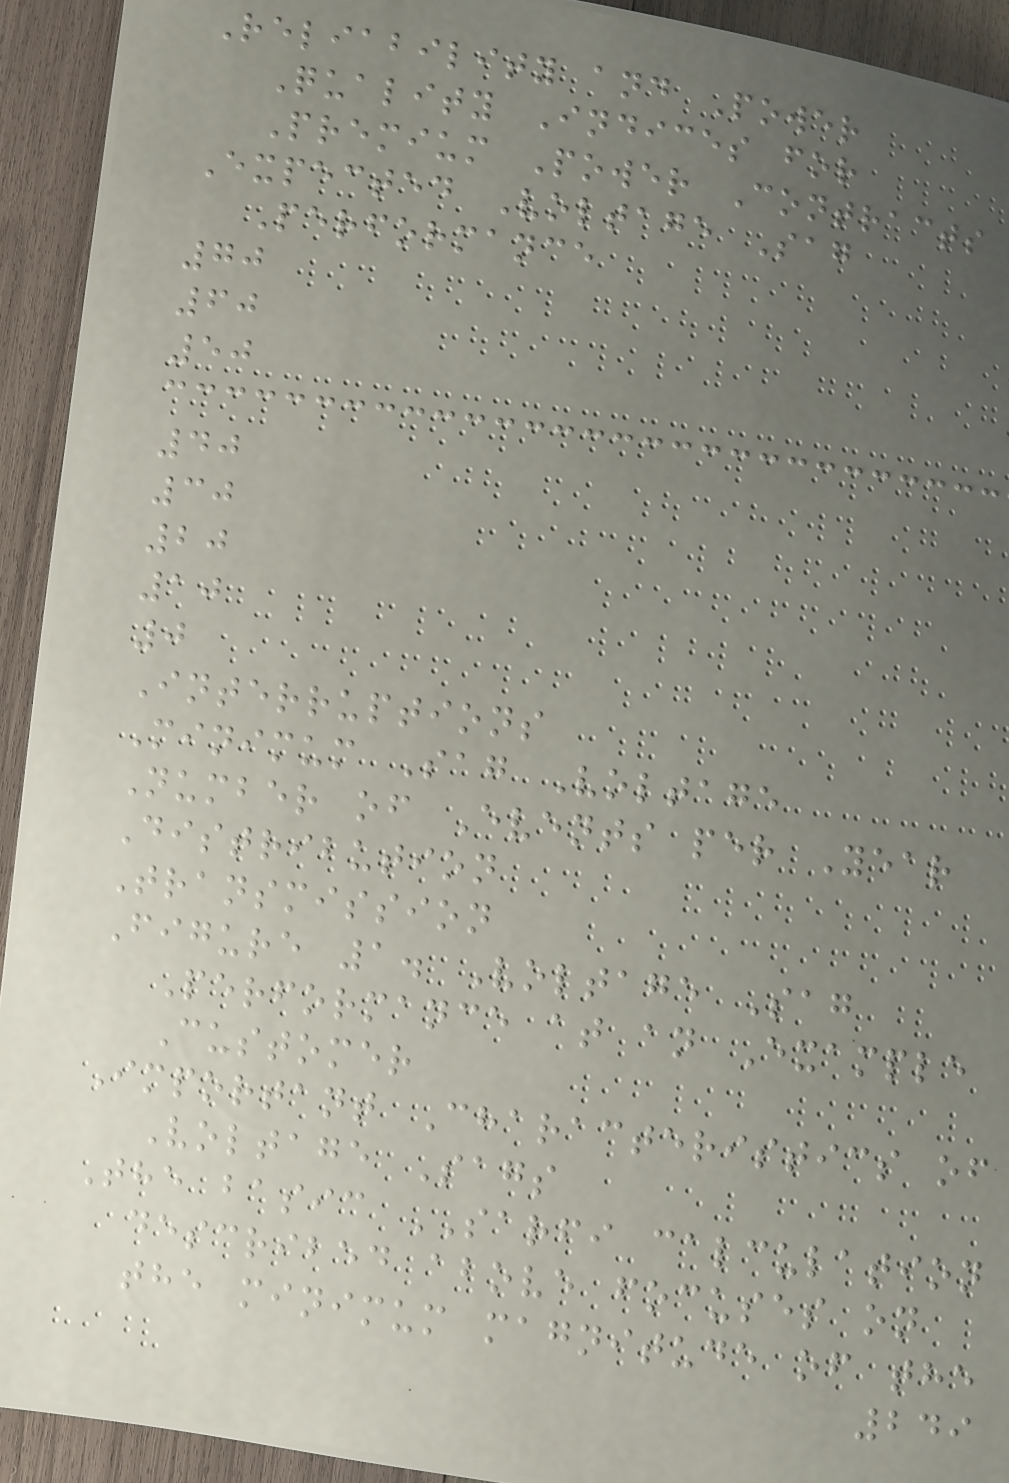Reliability and Power
Quality Indices for
Premium Power Contracts
Expected Voltage Sag
Performance
70
60
50
40
30
20
10
0
Interruptions
Minimum Sag Voltage
Number of Events per Year
Distribution
Transmission
Figure 1. Voltage Sag
Performance at an Example
Customer
Important Characteristics of
Voltage Sags
The basic SARFI calculation
described above focuses on
the minimum magnitude of the
249
